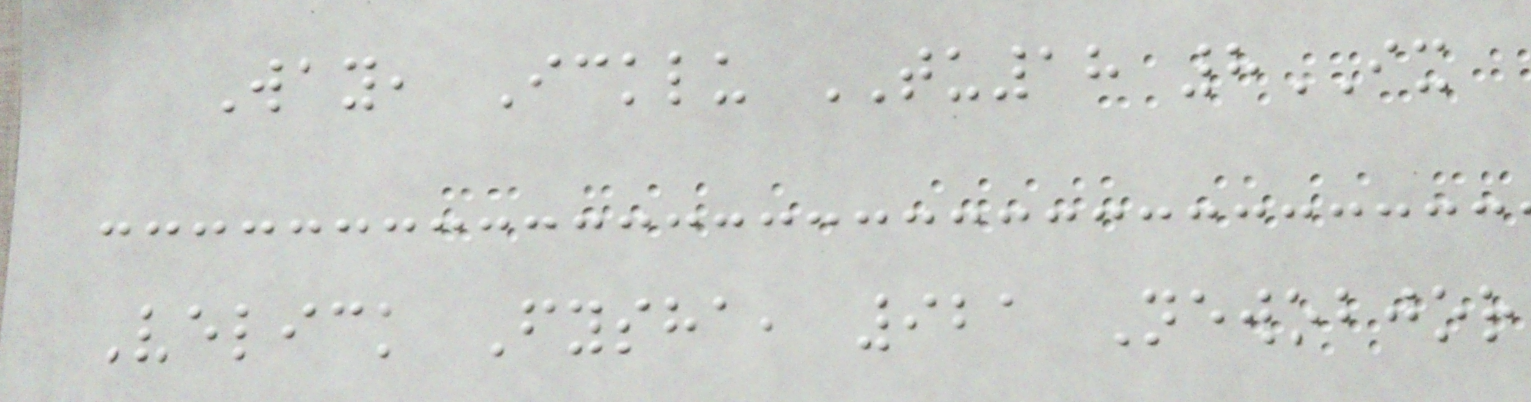Way, Icklu TU18 8IX
Velick Fysha, 921 Newobjor
